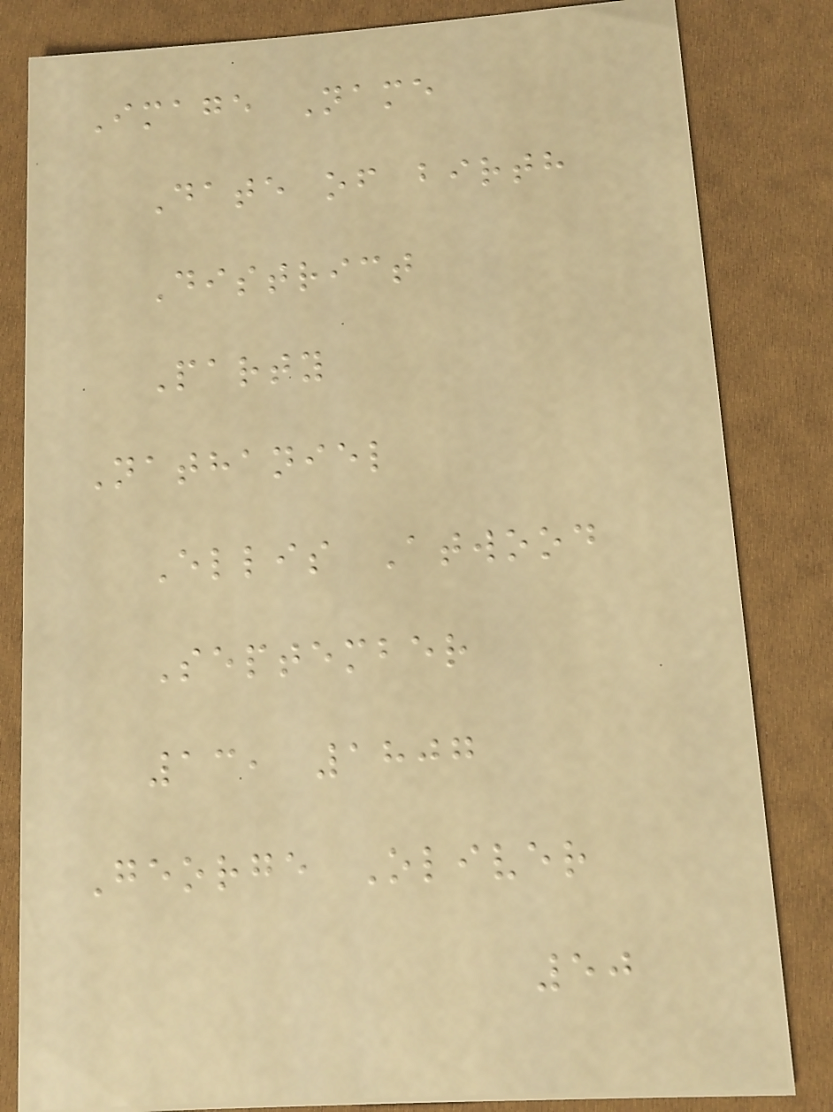Image Name
Date of birth
District
Party
Nathaniel
Ellis Atwood
September
13, 1807
George Oliver
50
